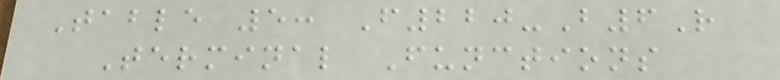Table 5: F220-B6R
Terminal Functions
